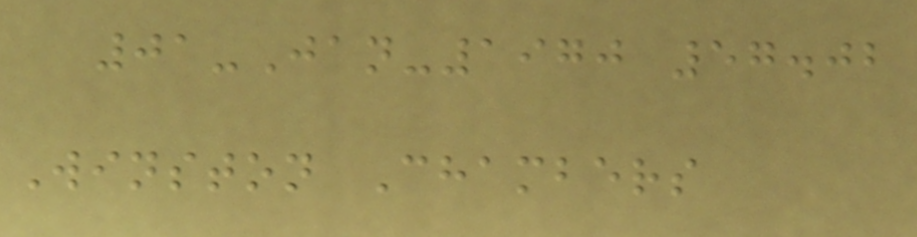01-Jan-1970 57.02
Winston Chambers
